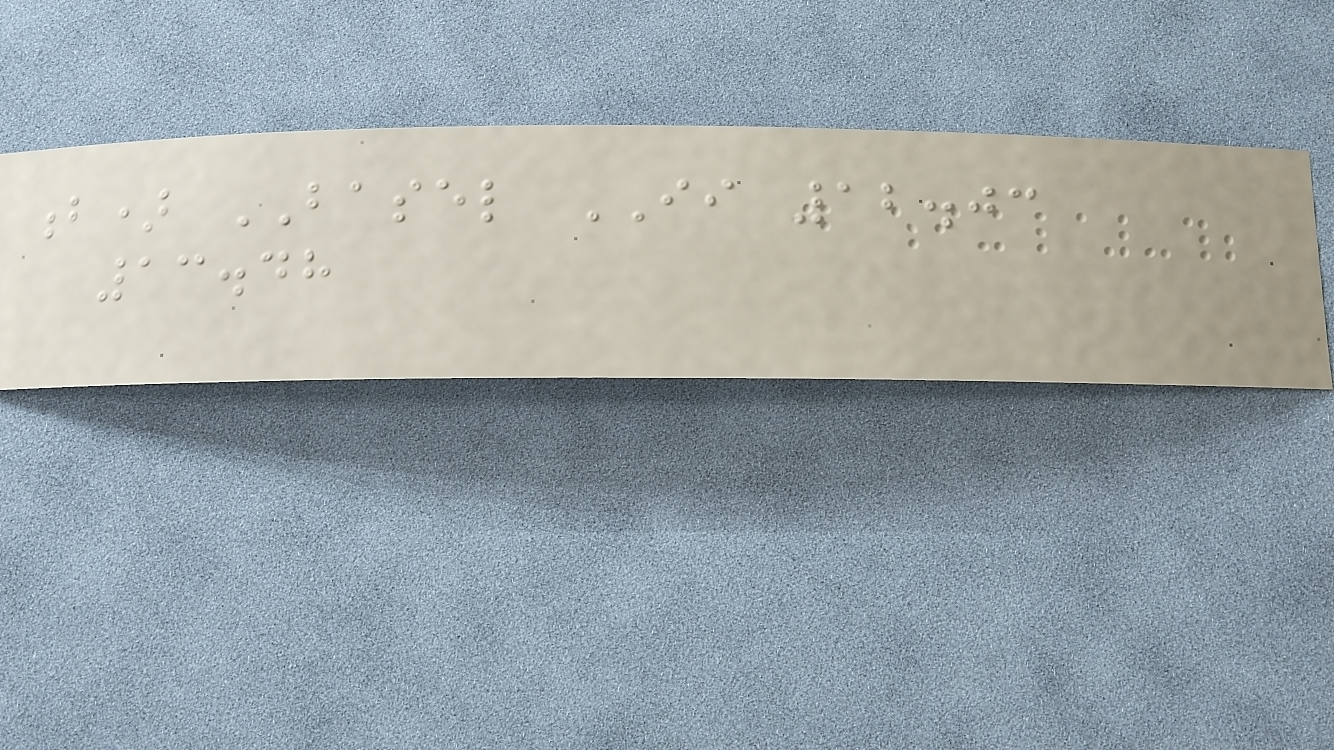b) BASEL II 12.03
13.48
